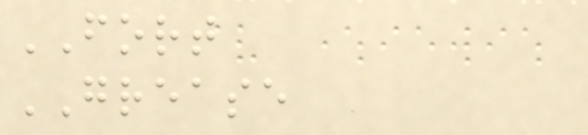FORT
GREASE
